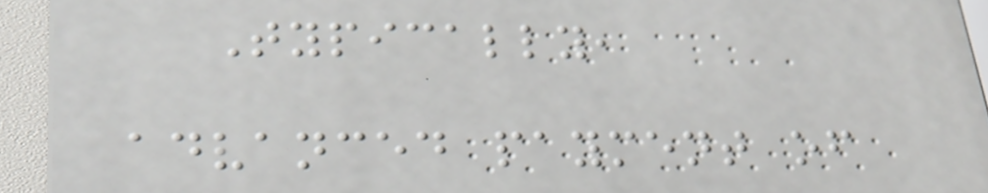Typically,
advanced payment of
